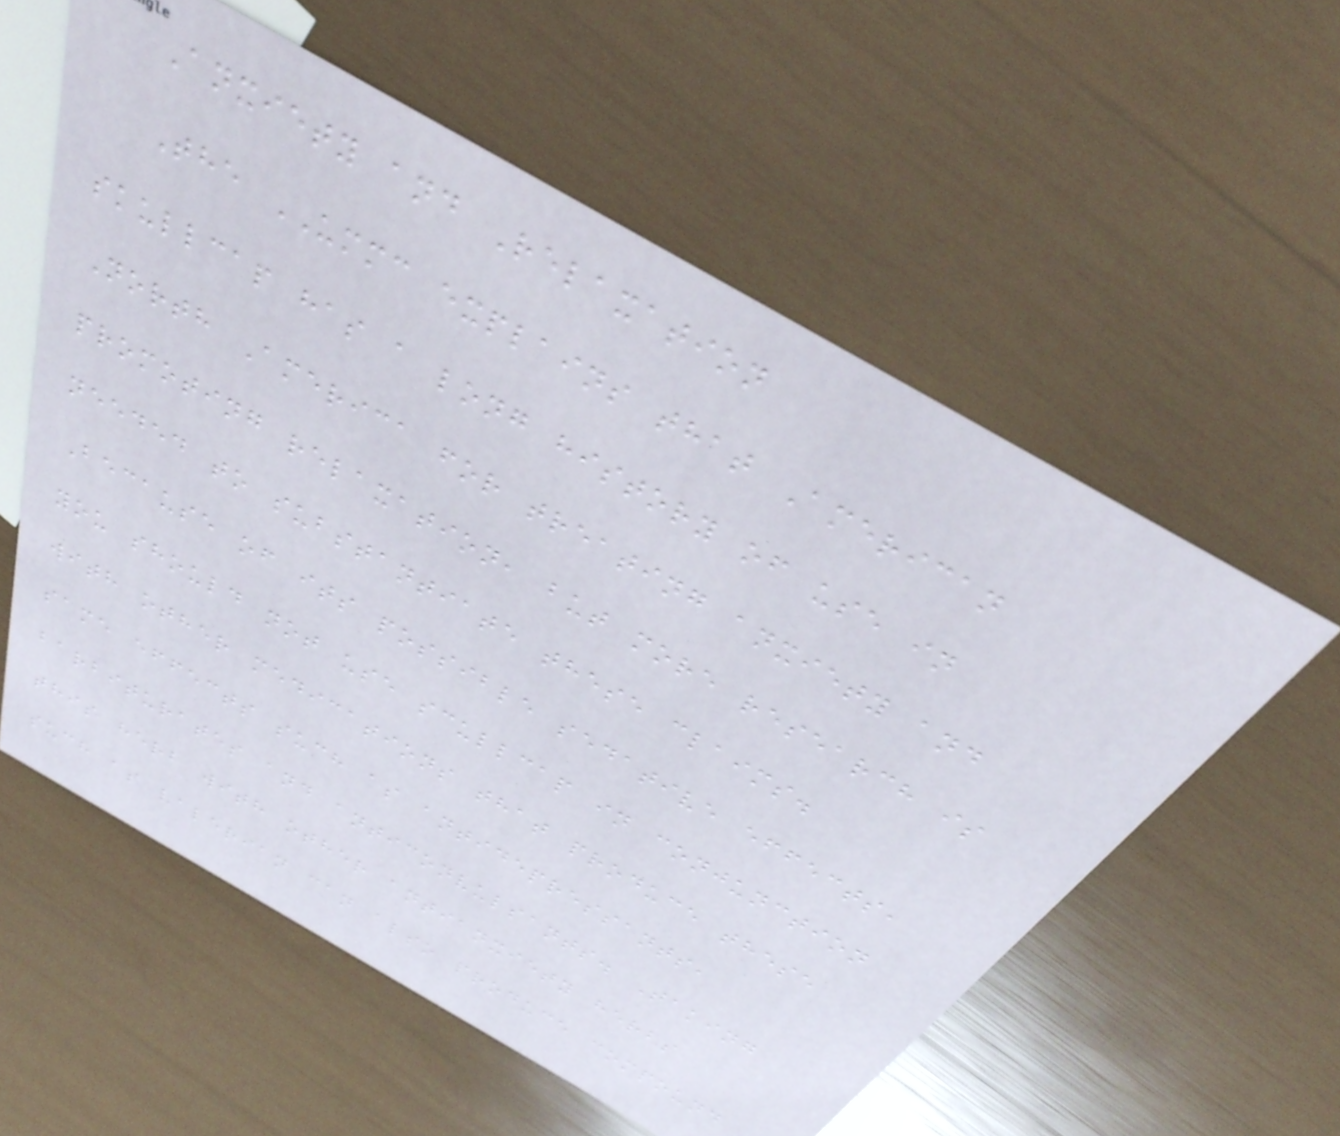Anxiety and Relaxation
The UMMC explains that American
skullcap has a long history of use in
North America for treating anxiety and
promoting relaxation, but more research is
needed to substantiate these claims.
Because of its possible sedative effects,
you should not use scullcap in conjunction
with other medications that produce these
same effects such as antidepressants,
barbiturates and anticonvulsants. Taking
this herb with other antianxiety herbs
such as valerian can also produce compound
